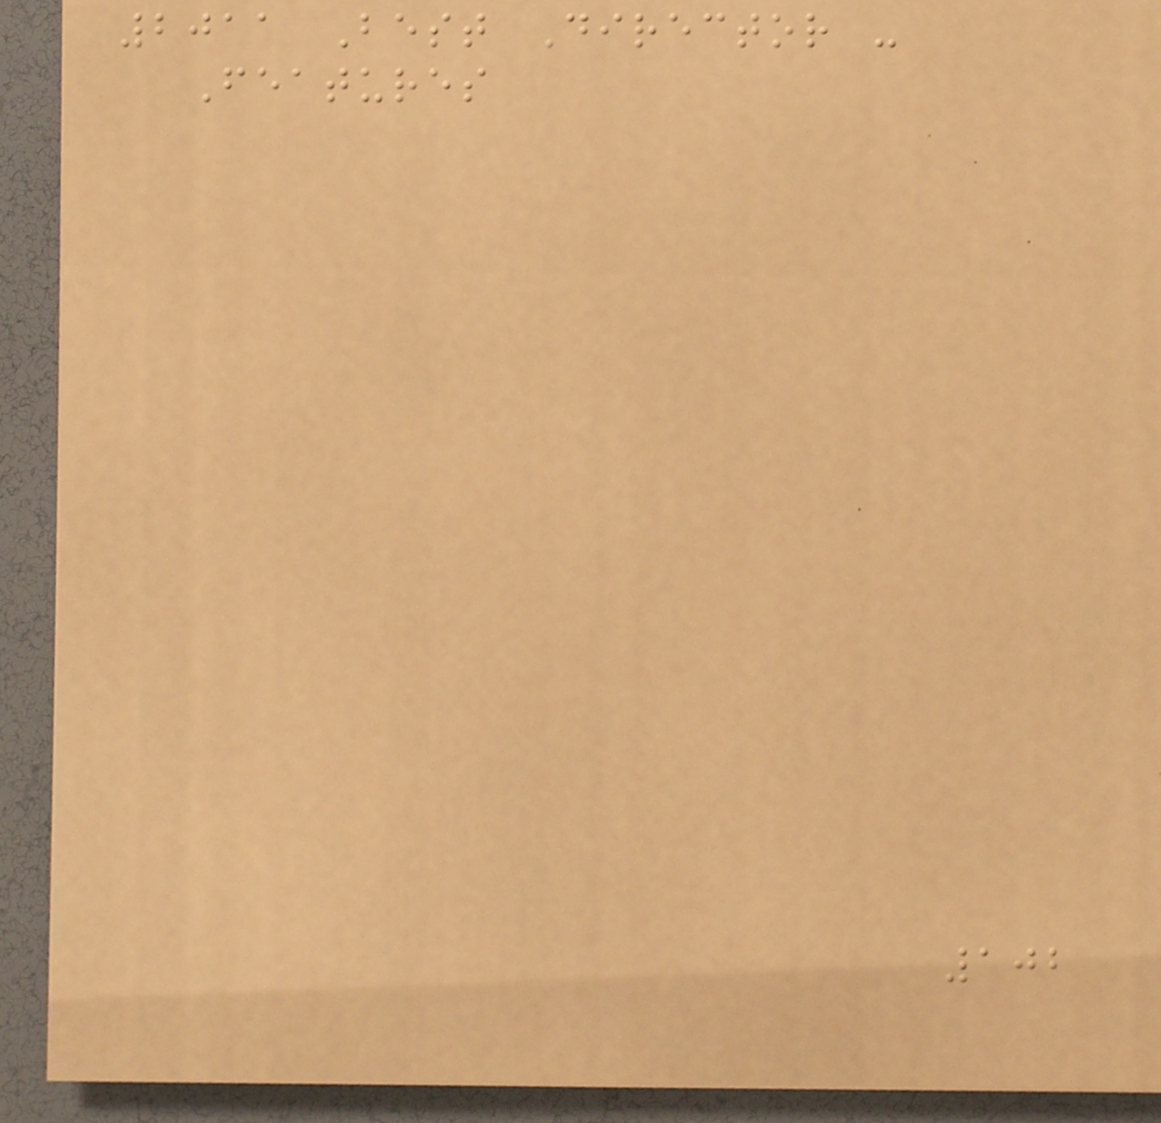2011 Best Director -
Features
102
